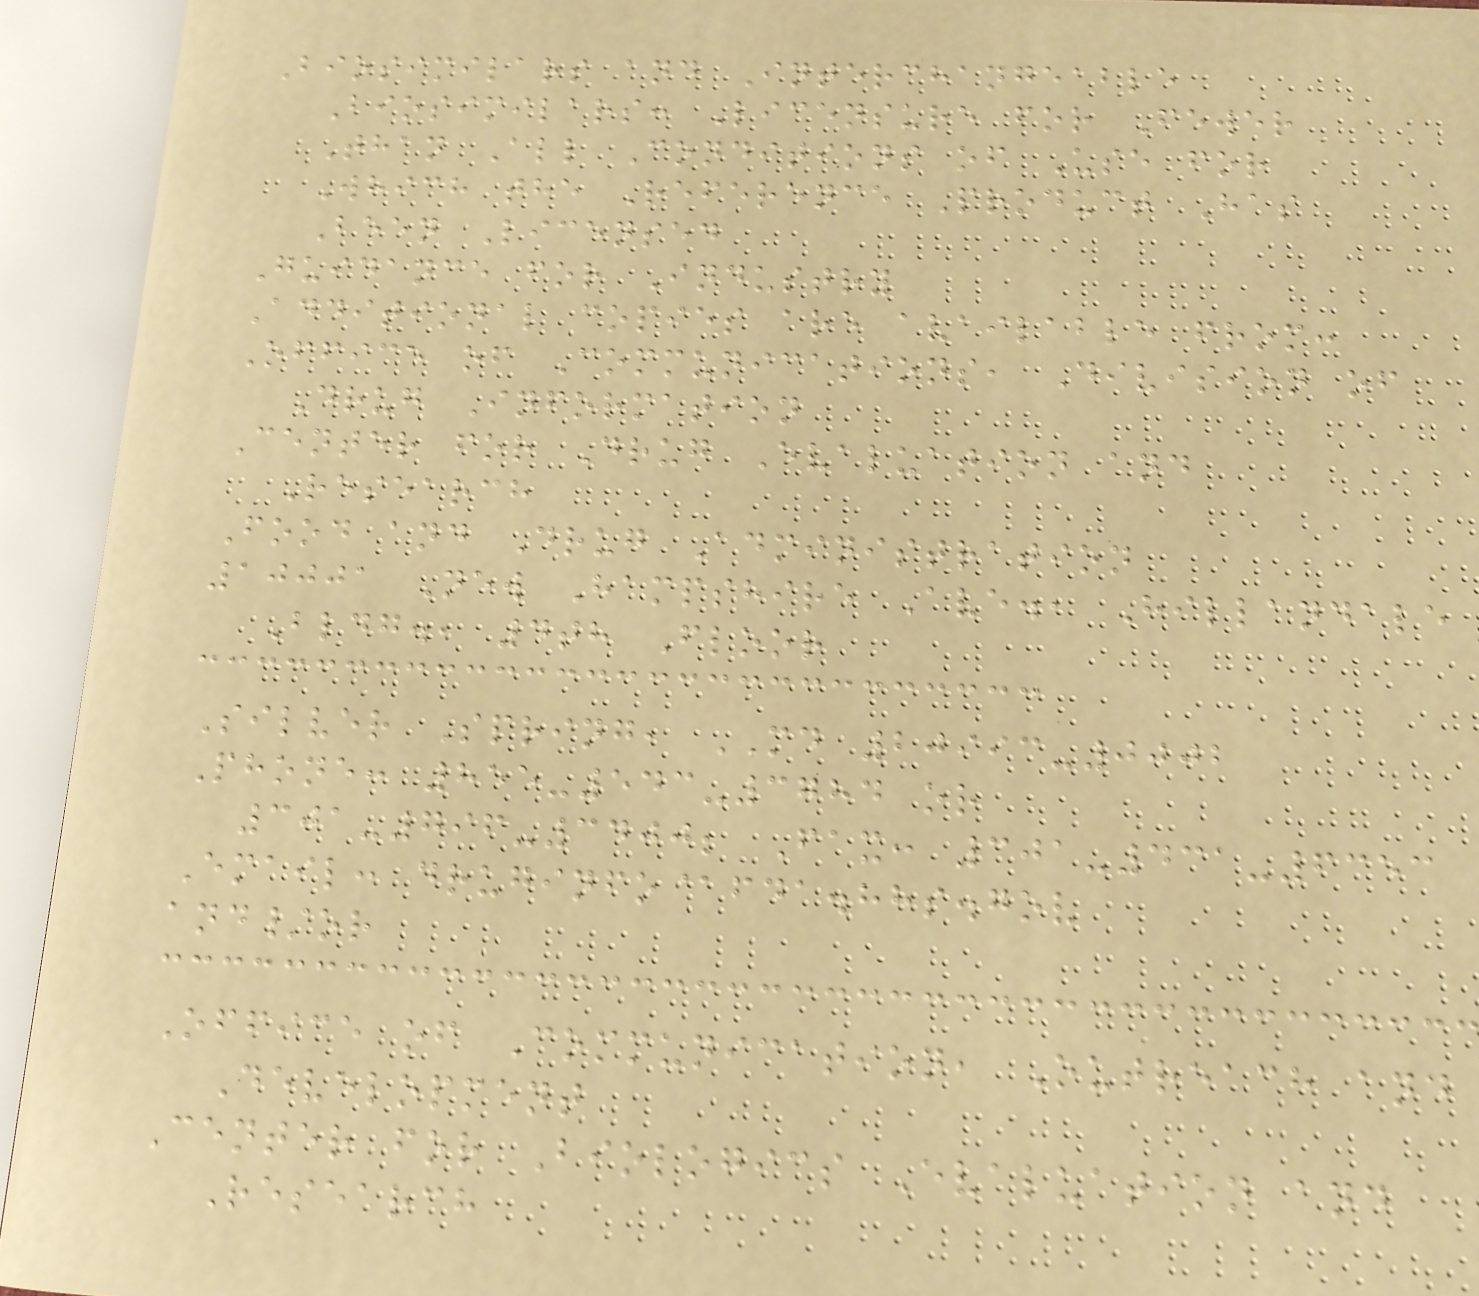Biosimilars and Interchangeable
Biosimilars: Licensure for Fewer
Than All Conditions of Use for
Which the Reference Product Has
Been Licensed
Guidance for Industry
Additional copies are available from:
Office of Communications, Division of
Drug Information
Center for Drug Evaluation and
Research
Food and Drug Administration
10001 New Hampshire Ave., Hillandale
Bldg., 4th Floor
Silver Spring, MD 20993-0002
Phone: 855-543-3784 or
301-796-3400; Fax: 301-431-6353
Email: druginfo@fda.hhs.gov
and/or
Office of Communication, Outreach and
Development
Center for Biologics Evaluation and
Research
